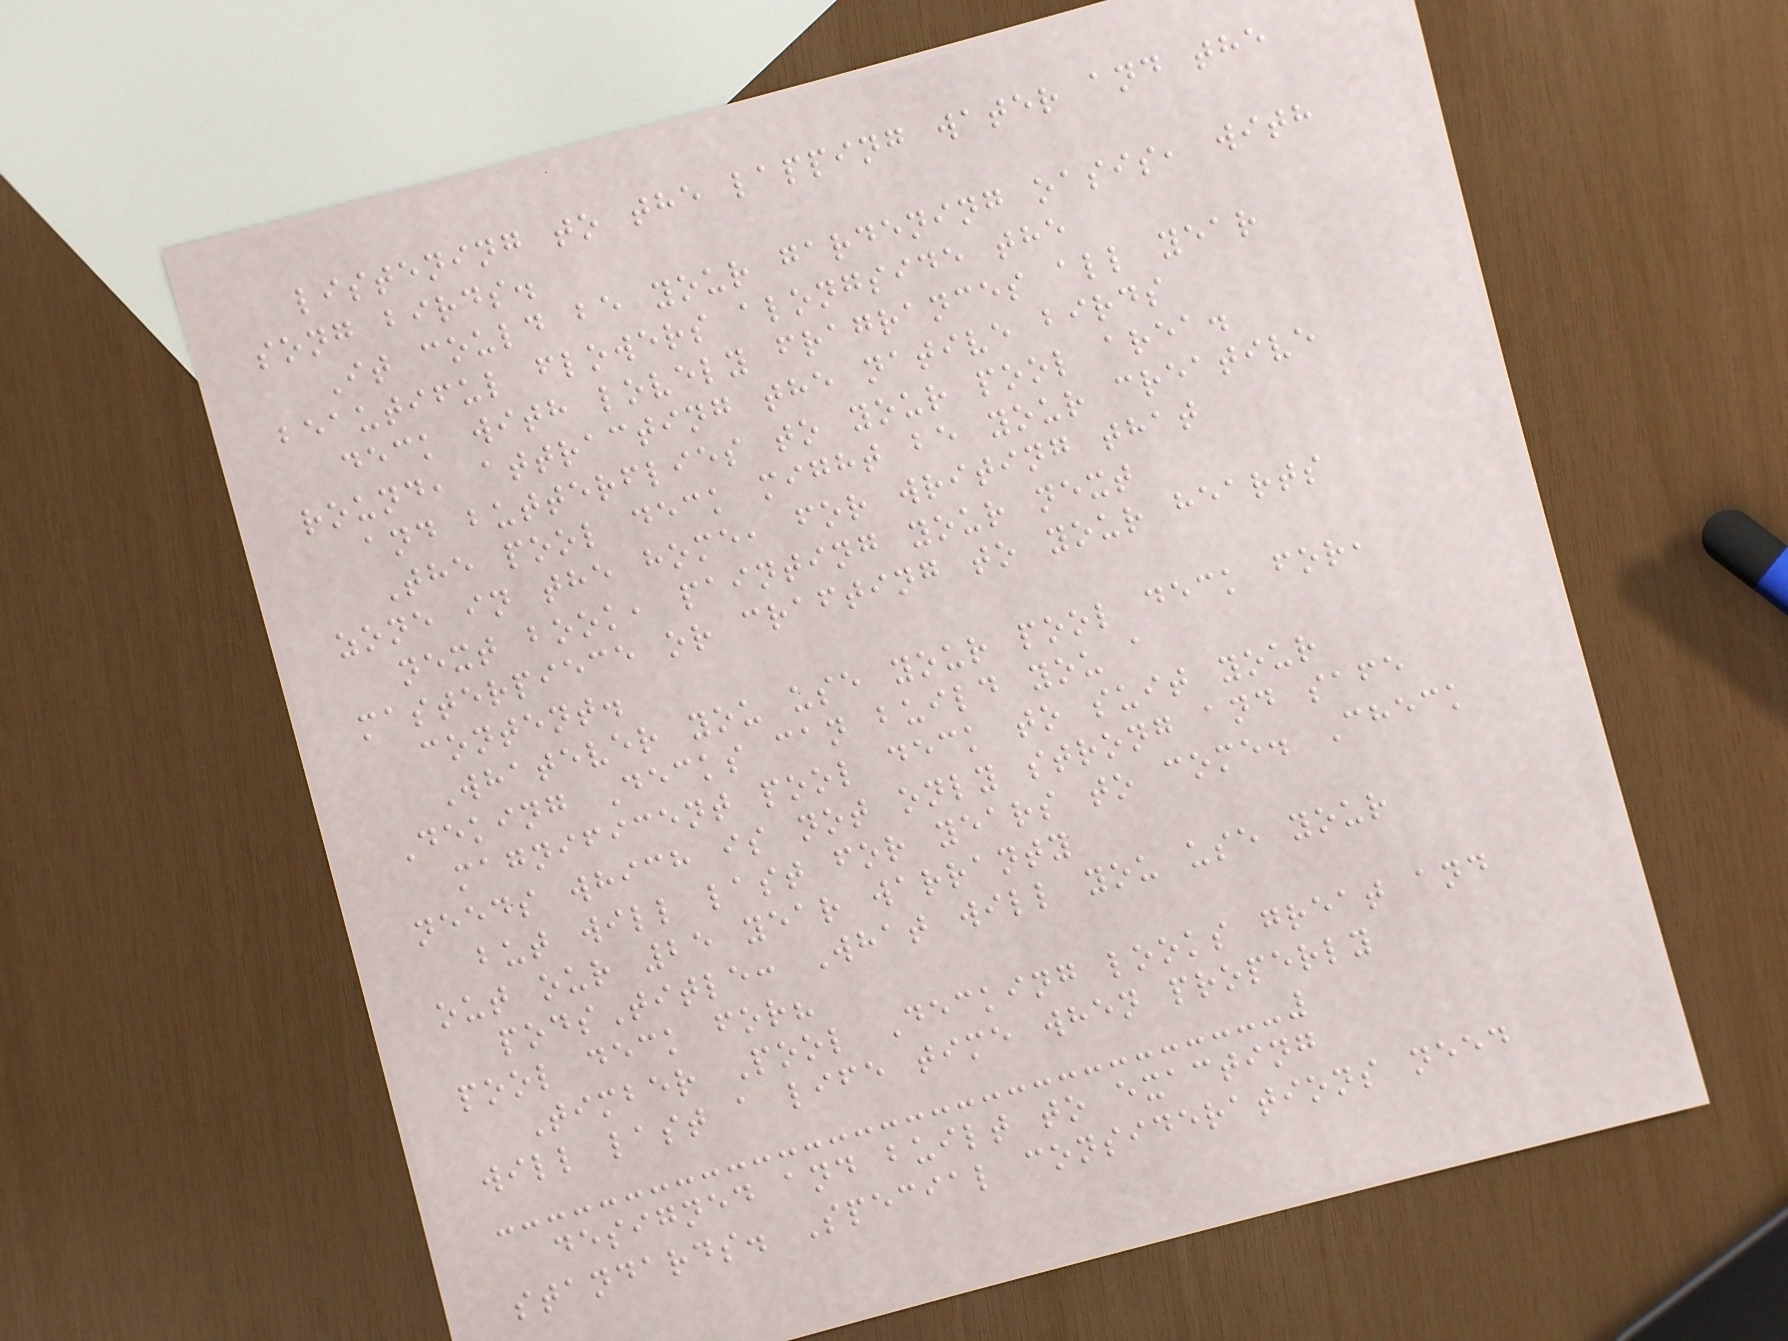listening to the lapping water and the
song birds.
It could be your gardening oasis, with
beautiful flowers alongside the
deck with lovely fragrances all year
round, attracting the native birds
and butterflies to your pool area.
The pool deck might be your creative
zone in the home, for writing that
next book, painting your next
masterpiece or crafting to your hearts
content.
Whatever you use your pool deck for,
Deking Decks can build you a
magnificent pool deck to suit your
needs which is not only strong and safe
but will last for years to come. Check
out our 25 year warranty
podsTitle: What will you use your
pool deck for?
Timber Pool Decking looks great and
will last a life time when properly
designed and built to exacting
standards. Special considerations need
